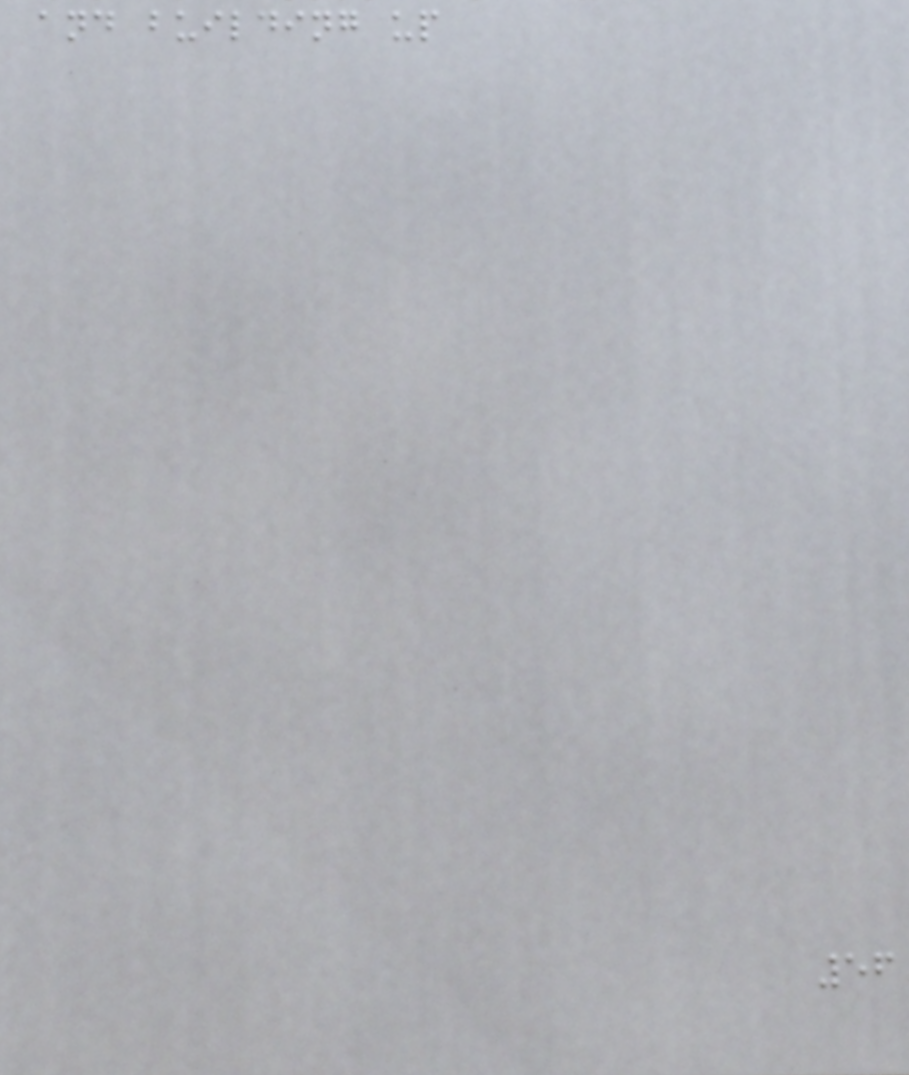and building up
56
